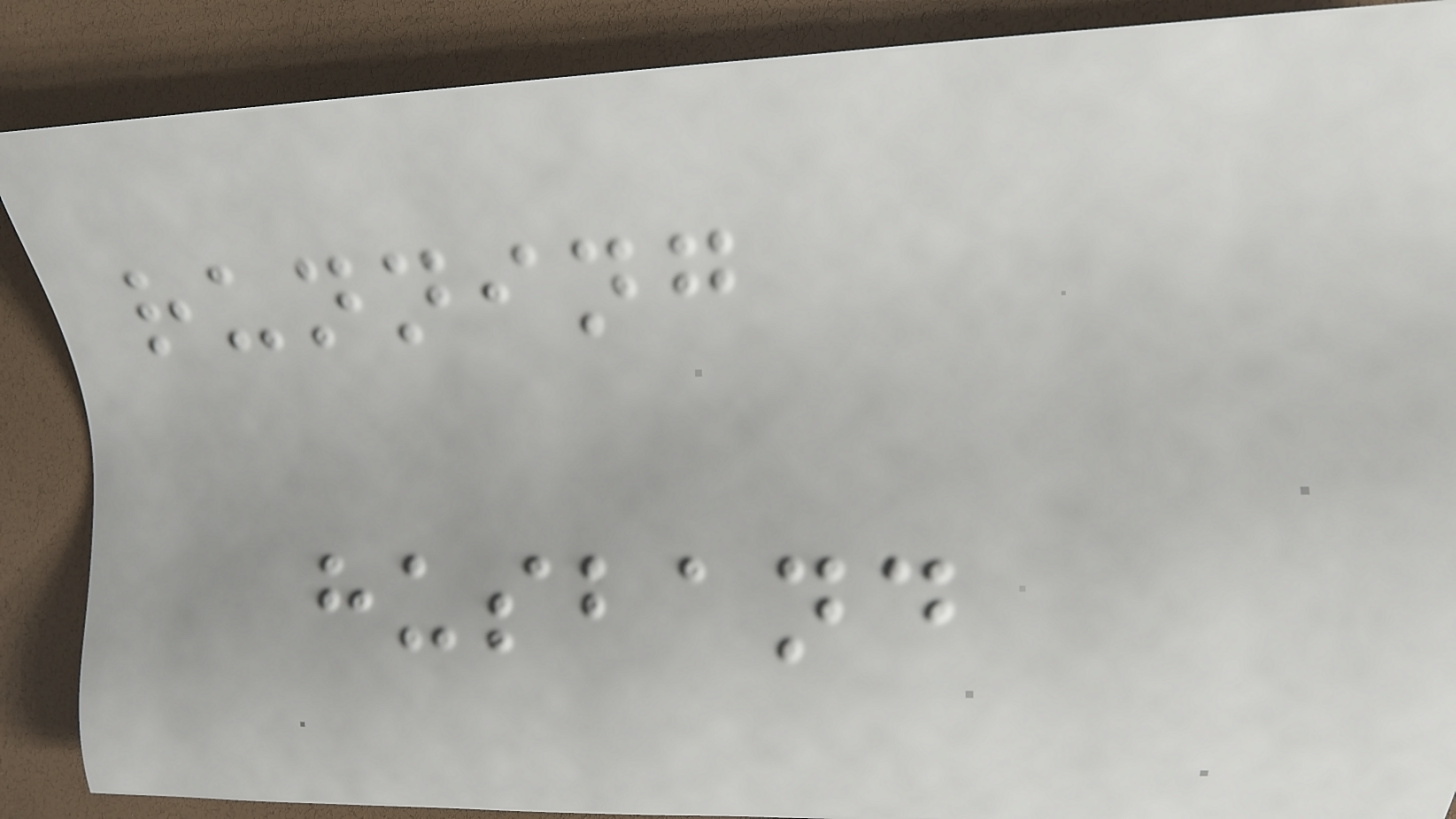running
husband
